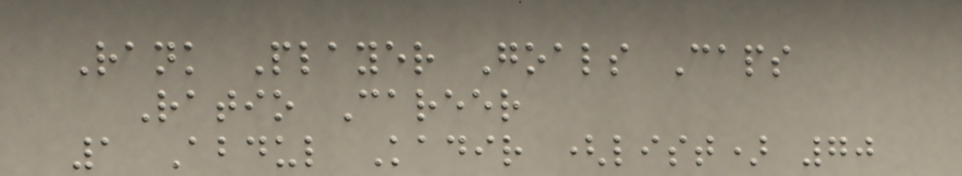Rank Player Goals Caps
Ratio Career
1 Abdul Kadir (list) 70
